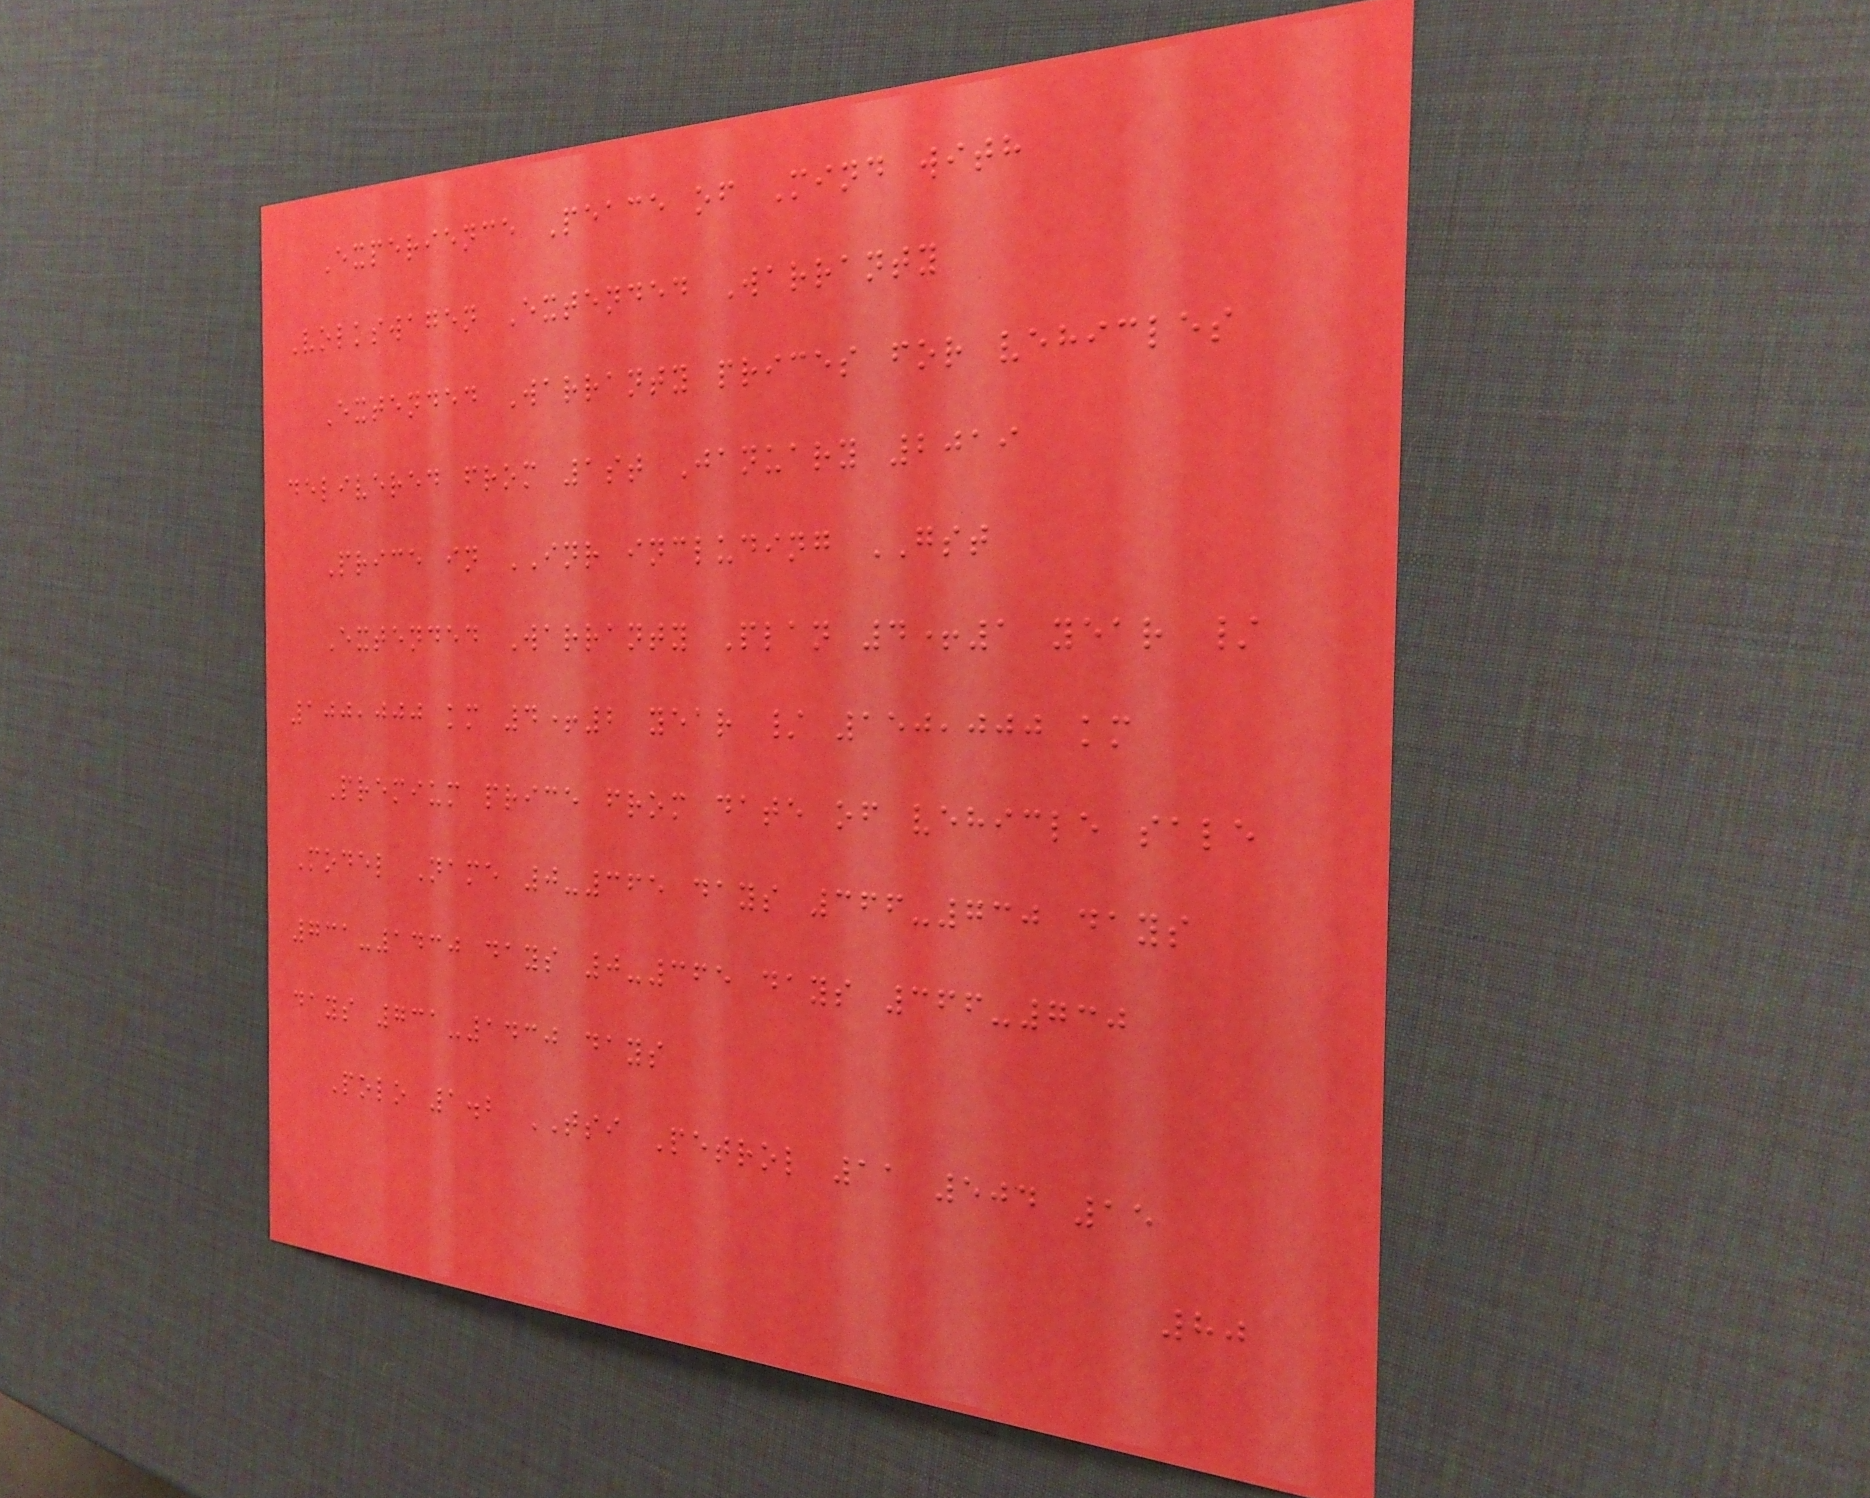Experience Peace of Mind with
Volkswagen Extended Warranty
Extended Warranty prices for vehicles
delivered from 1st January 2019
Price in INR including GST
Extended Warranty Plan 4+1 year /
100,000 km 4+2 year / 150,000 km
Premium price from date of vehicle sale
Model Name 0-365 days 366-730 days
731-1430 days 0-365 days 366-730
days 731-1430 days
Polo 1.2 TSI Petrol 11 504 15
80
